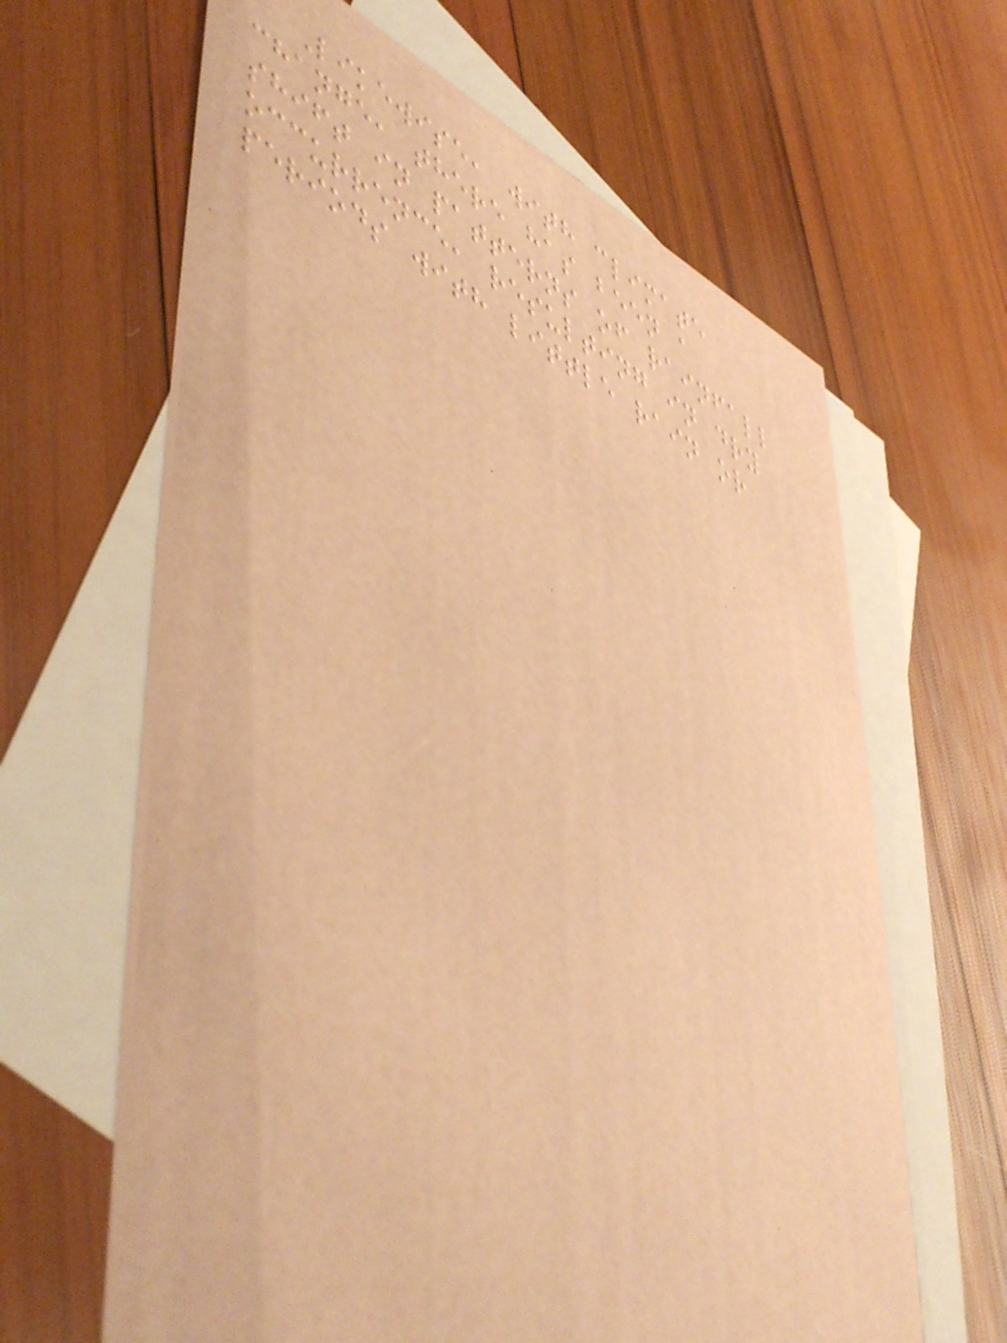Likewise, with climate
change, there has been a
shift in patterns of rainfall
occurrence, resulting in dry
periods with little rain or
